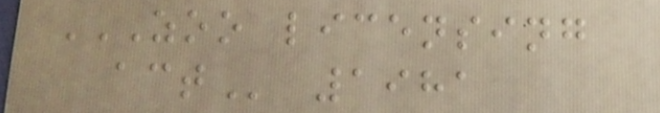ZOO LICENSING
ACT 1981
